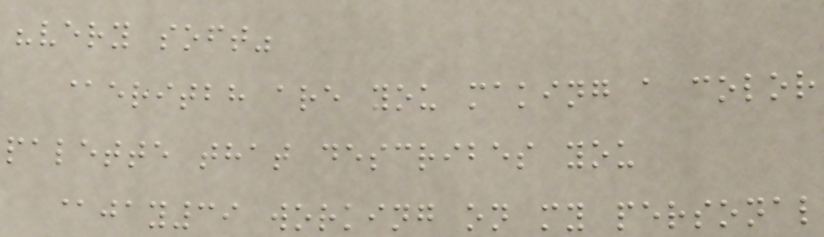"very soft"
@eritbh are you making a color
palette that describes you
@jay39 working on my personal
